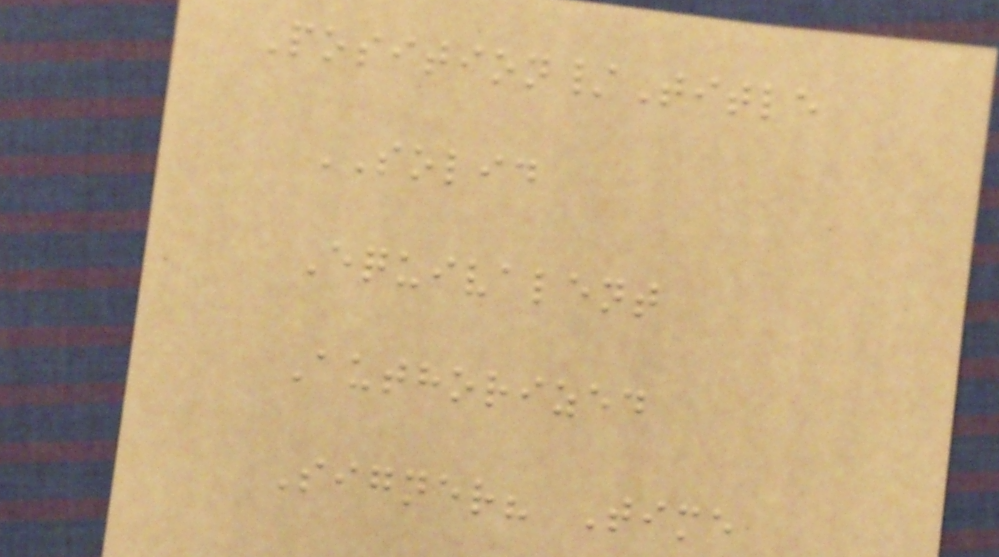Position/Title
SOLID
Equivalent
Authorized
Signer? Time
